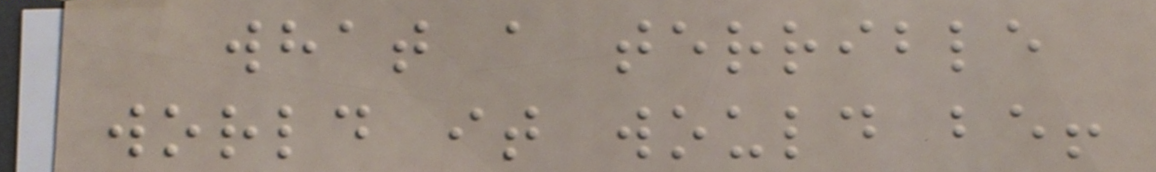what a terrible
world it would be!
